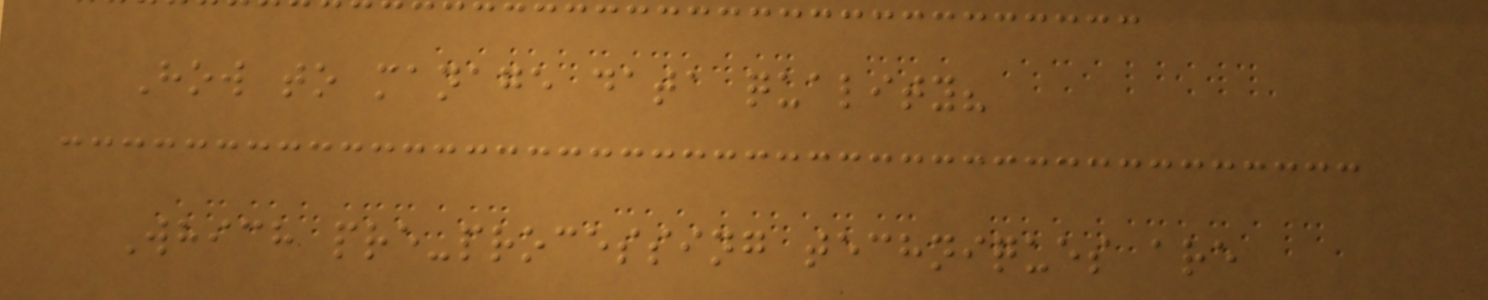How to manage data quality?
Which pre-processing techniques are
